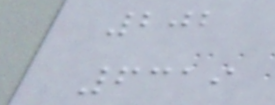202
6319
